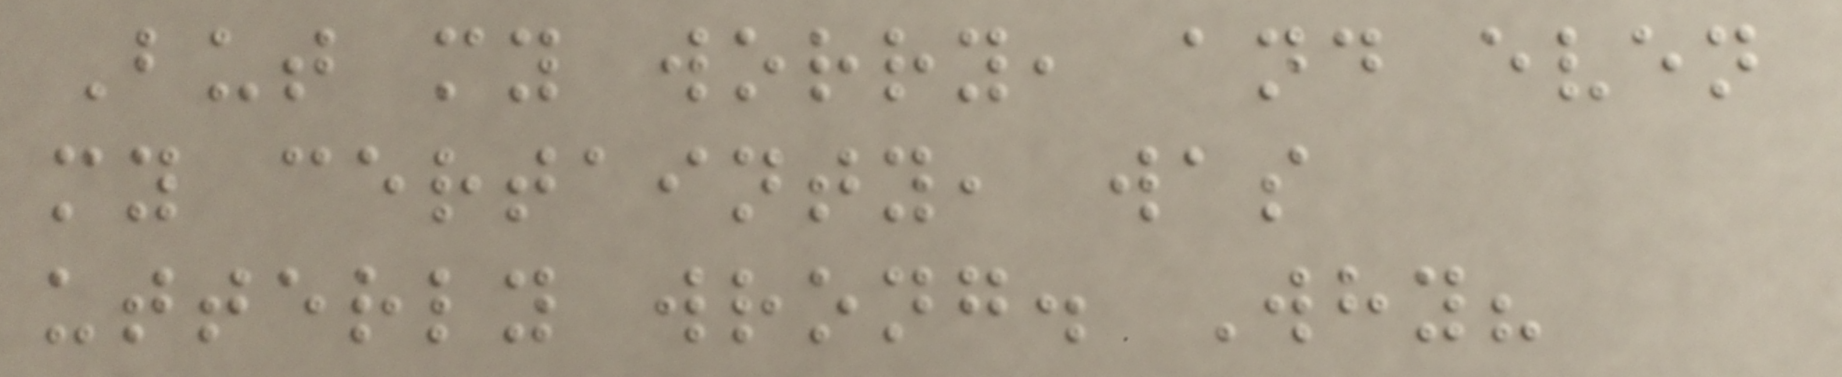But my worry, and even
my certainty, was
utterly wrong. Why?
